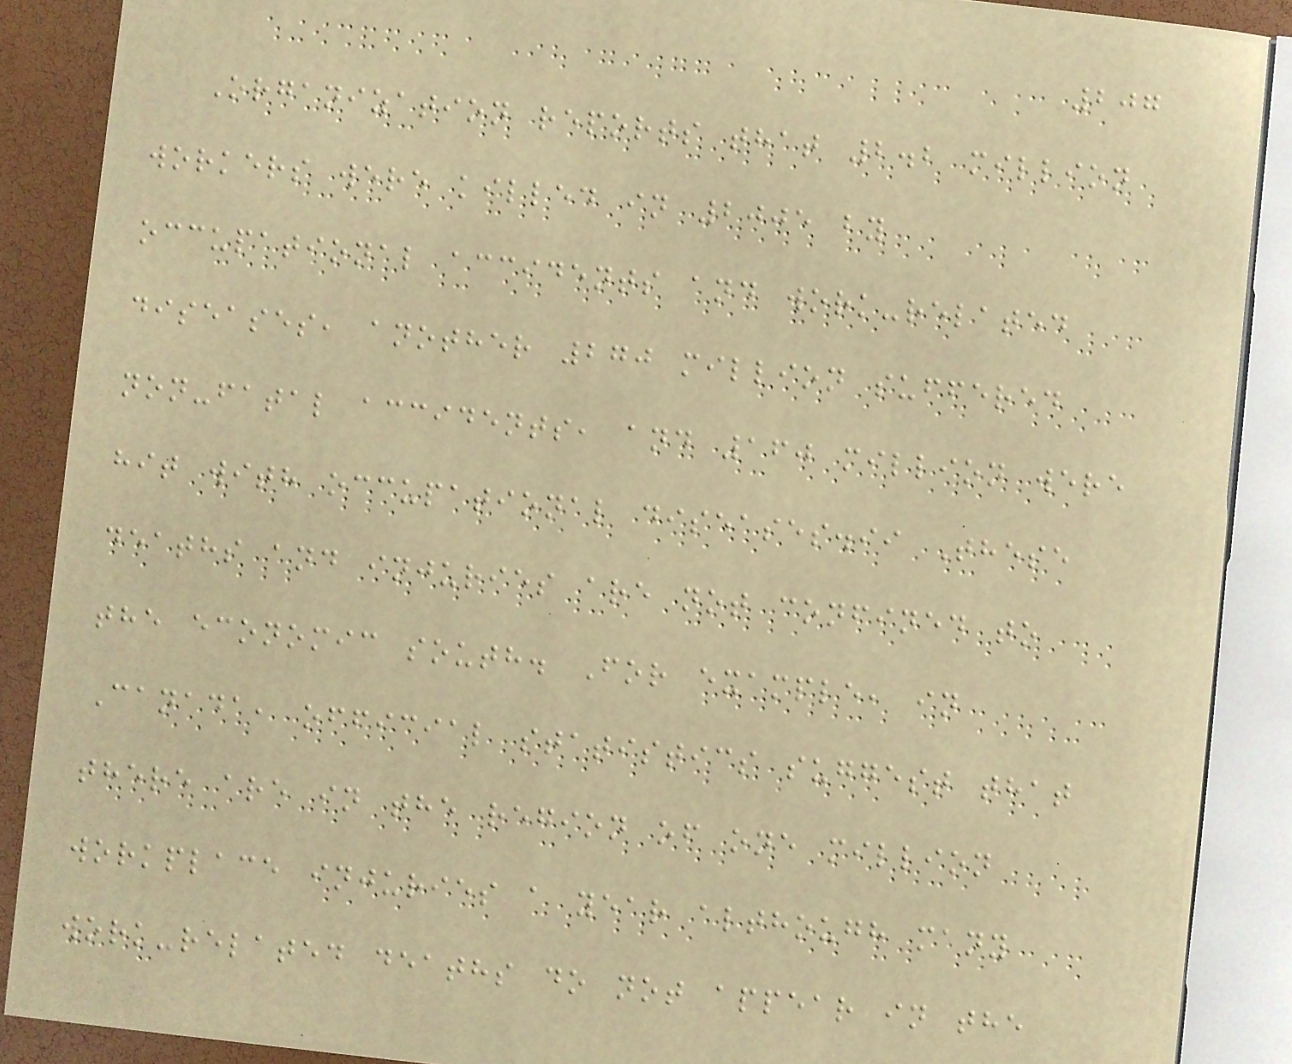207
Organization reports that 2.2 million
workers were killed in 2005 by
occupational accidents and work-related
diseases, another 270 million suffered
non-fatal accidents, and 160 million were
hit with occupational diseases.ii These
deaths and injuries are not confined to
the economic south. For example, in
Canada, official statistics suggest that
there are in the region of one million
workplace injuries a year although many
work-related deaths do not appear in the
